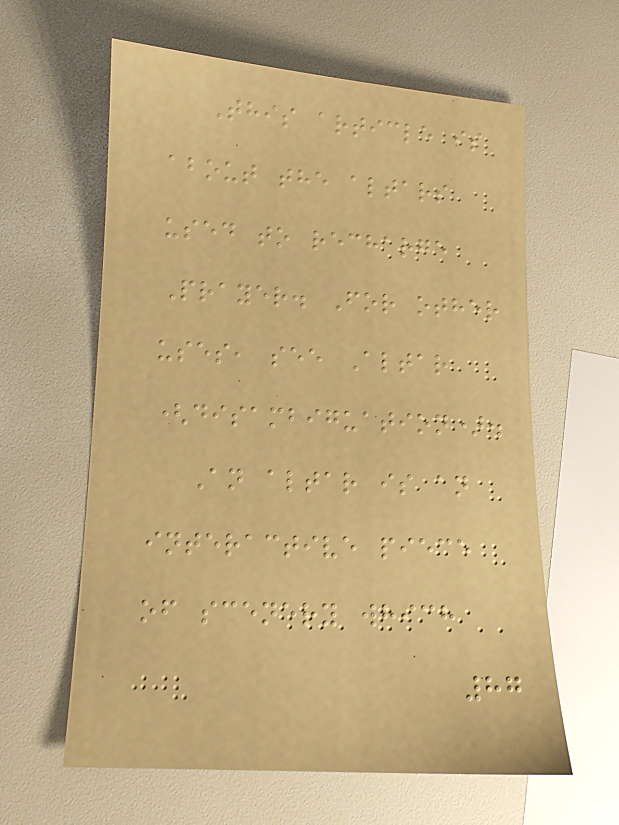This article is
about the altars
used to recharge
Prayer. For other
uses, see Altar
(disambiguation).
An altar is an
interactive piece
of scenery which
87
